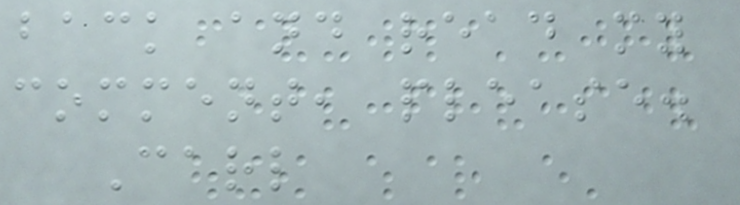back and read my
comment, please.
Carl
